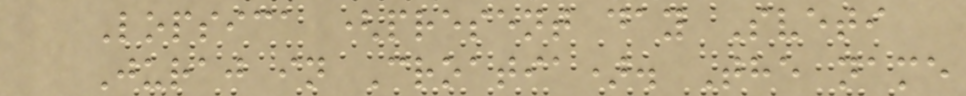Lopsica (present day Sveti
Juraj in Croatia). The name
